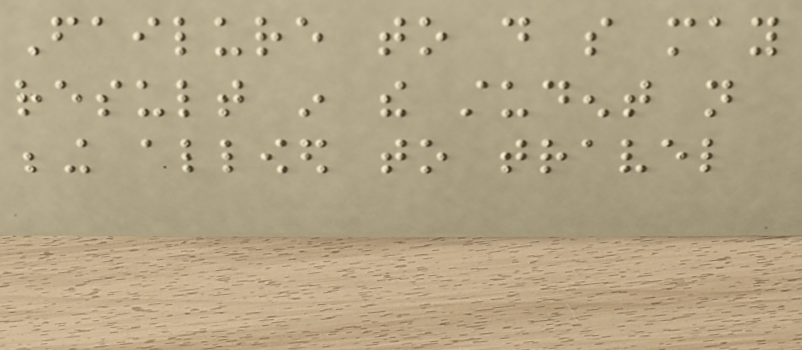Failure to do so may
result in the student not
being allowed to travel
